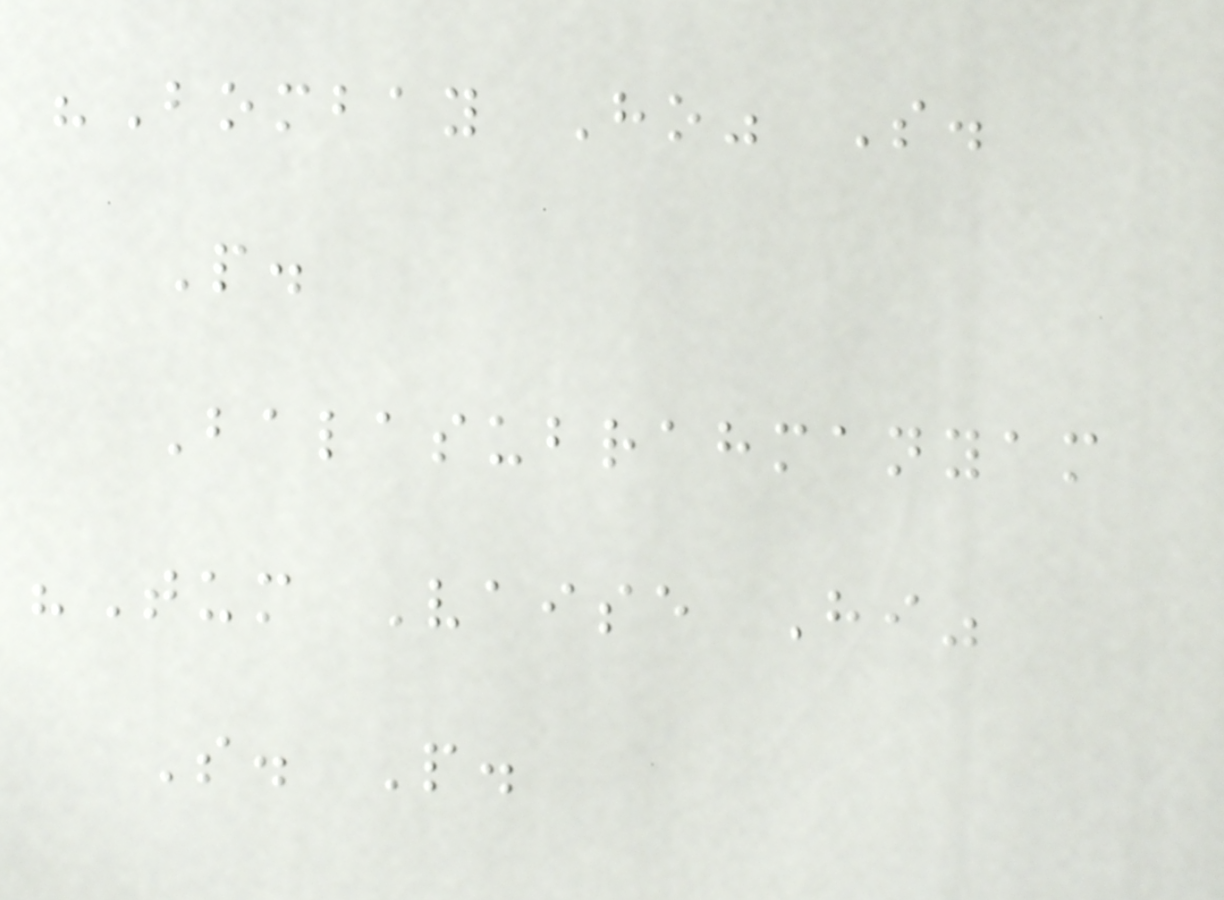"Bombay Ho" S.
P.
Balasubrahmanyam
"Tum Vaise Hi"
S. P.
